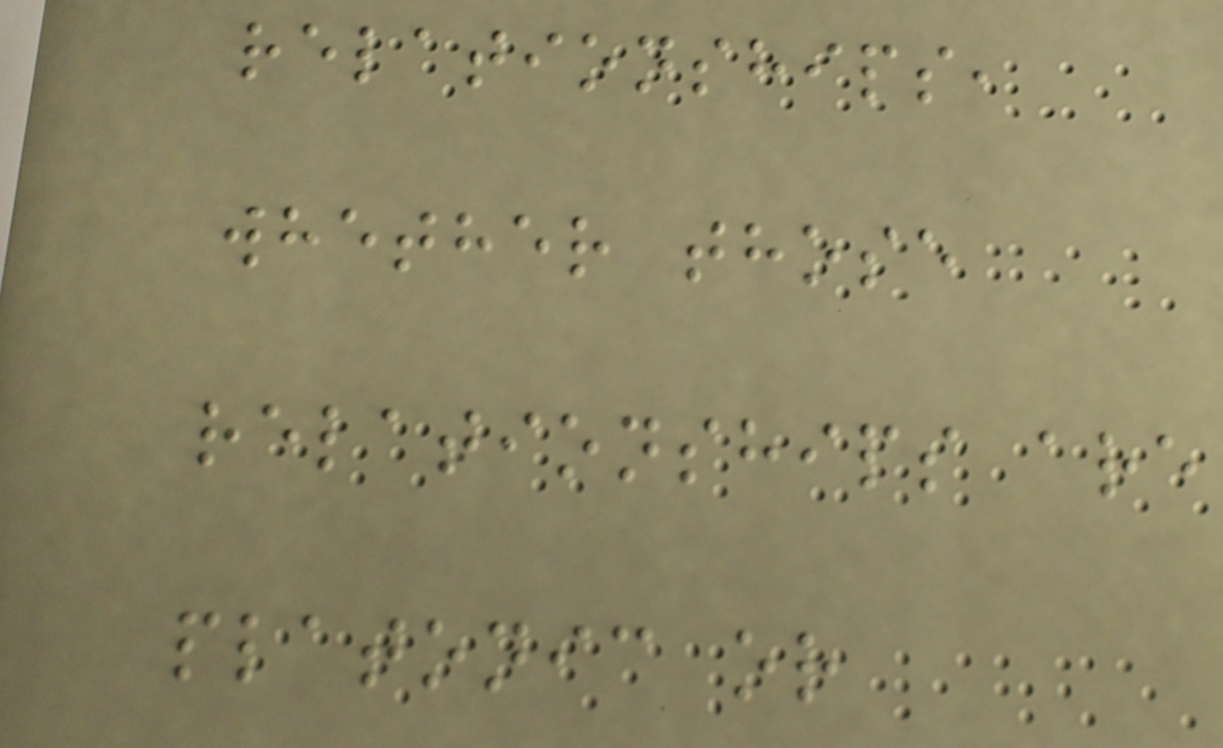relationships,
whether those
relationships are
platonic or
